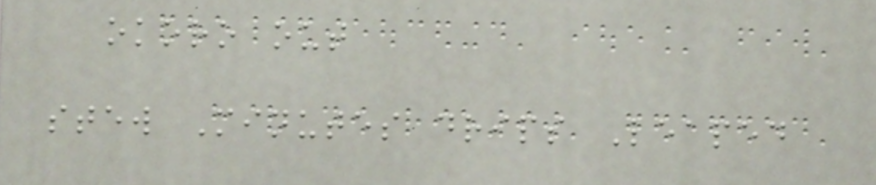okoro out
stew Minutes drips Leaped
